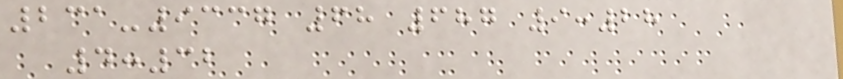231-9337 68 687 9:28
4:32
